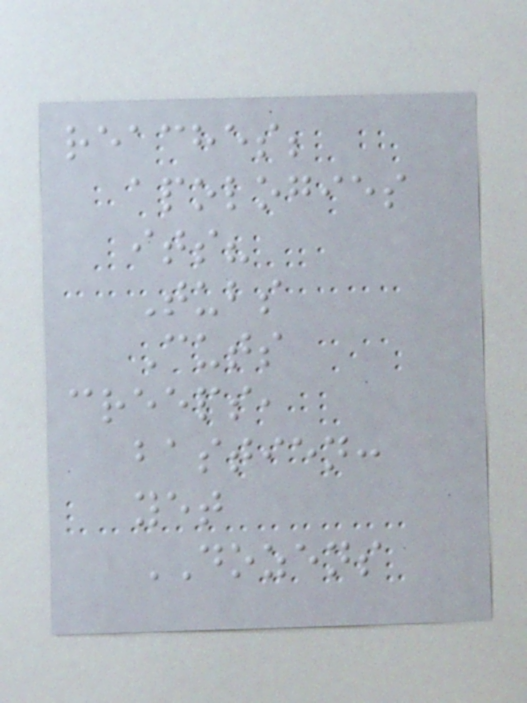reaches;
apologies
its?
Tubs
Cuts
creeps,
bastien:
yet
DOZENS
